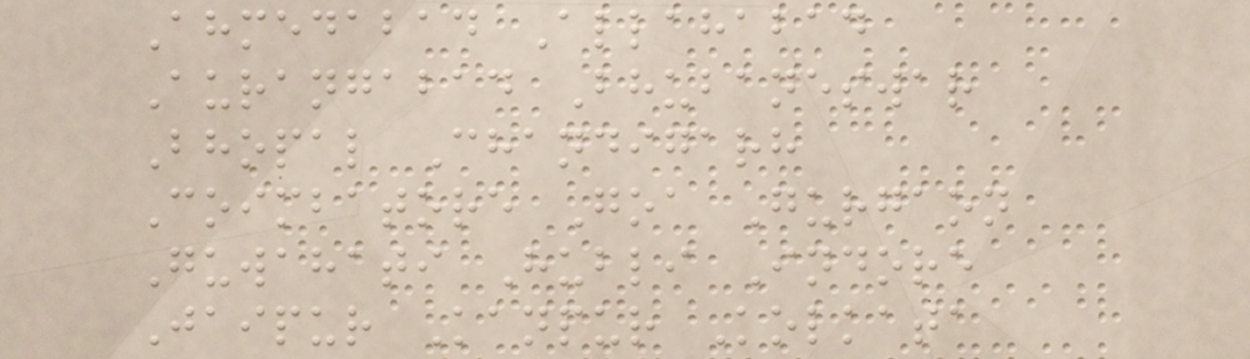Ahmedabad Allahabad
Aurangabad Bhubaneswar
Bhopal Chandigarh
Coimbatore Goa Gurgaon
Guwahati Hubli Indore
Jaipur Kanpur Kolkata
